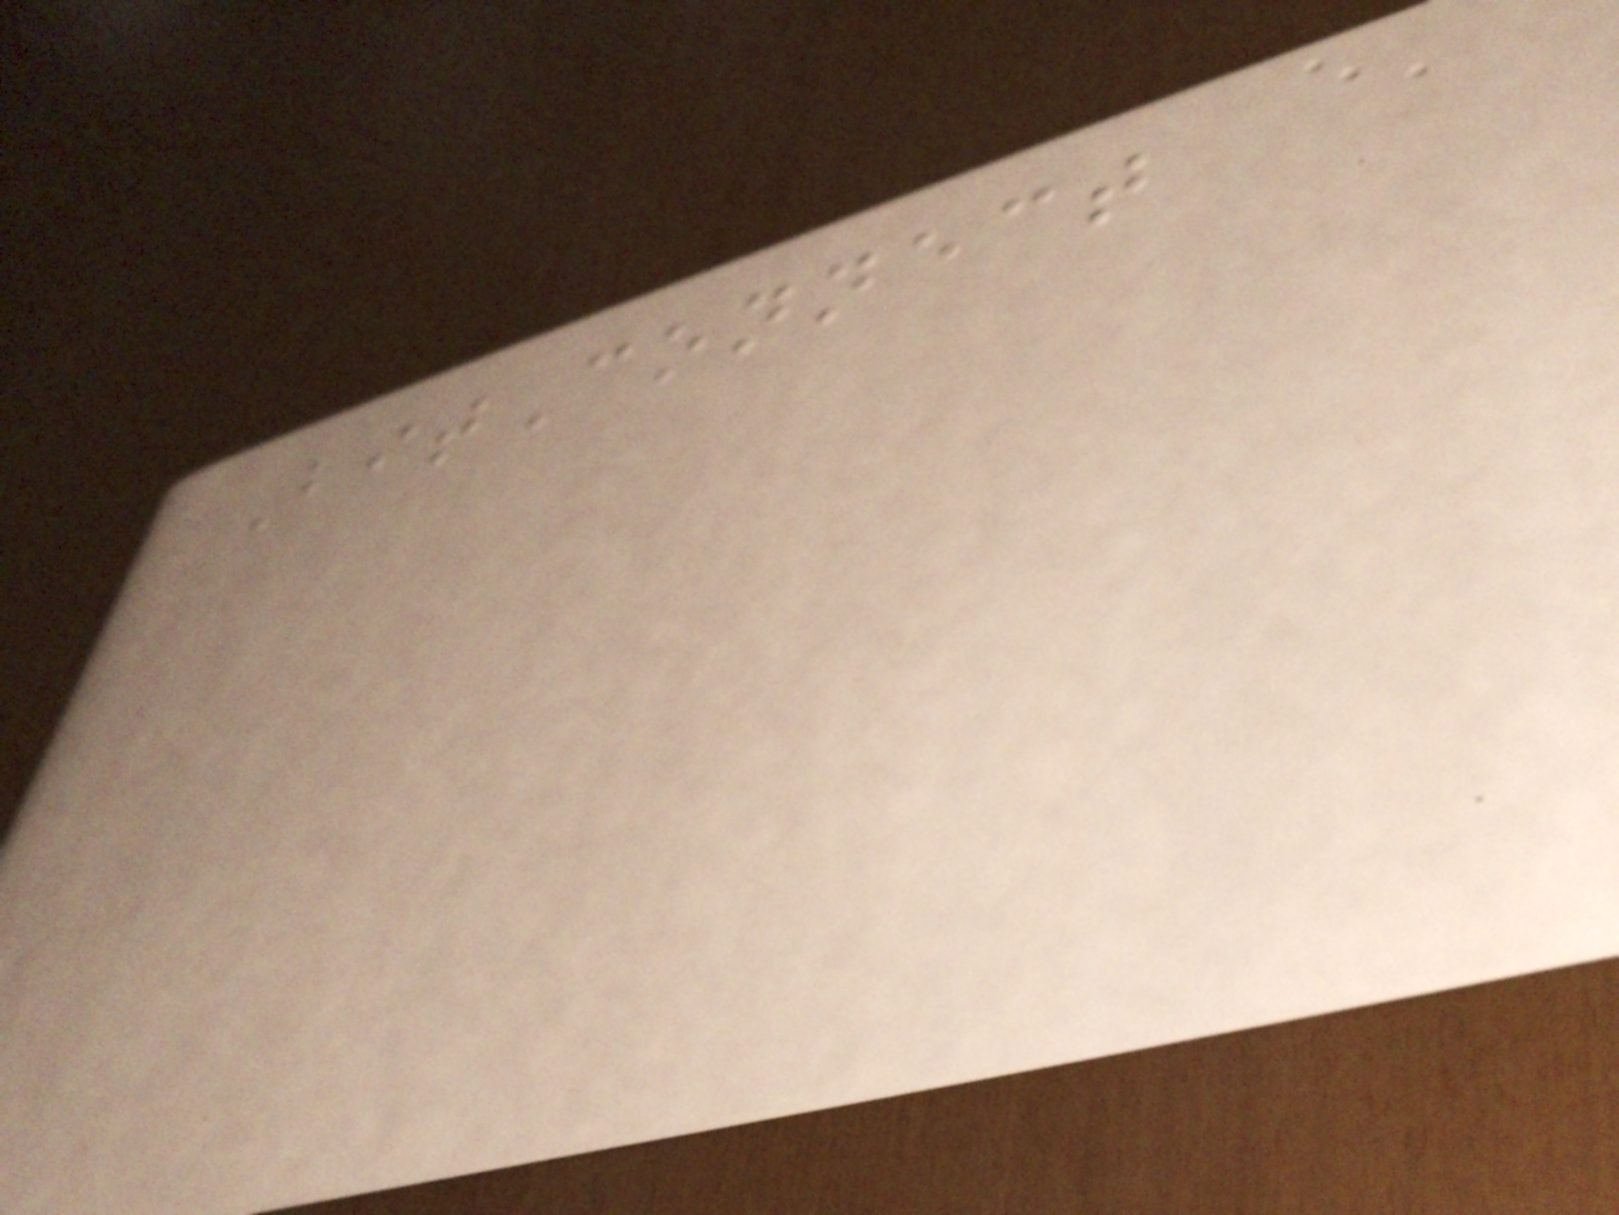BitConnect
